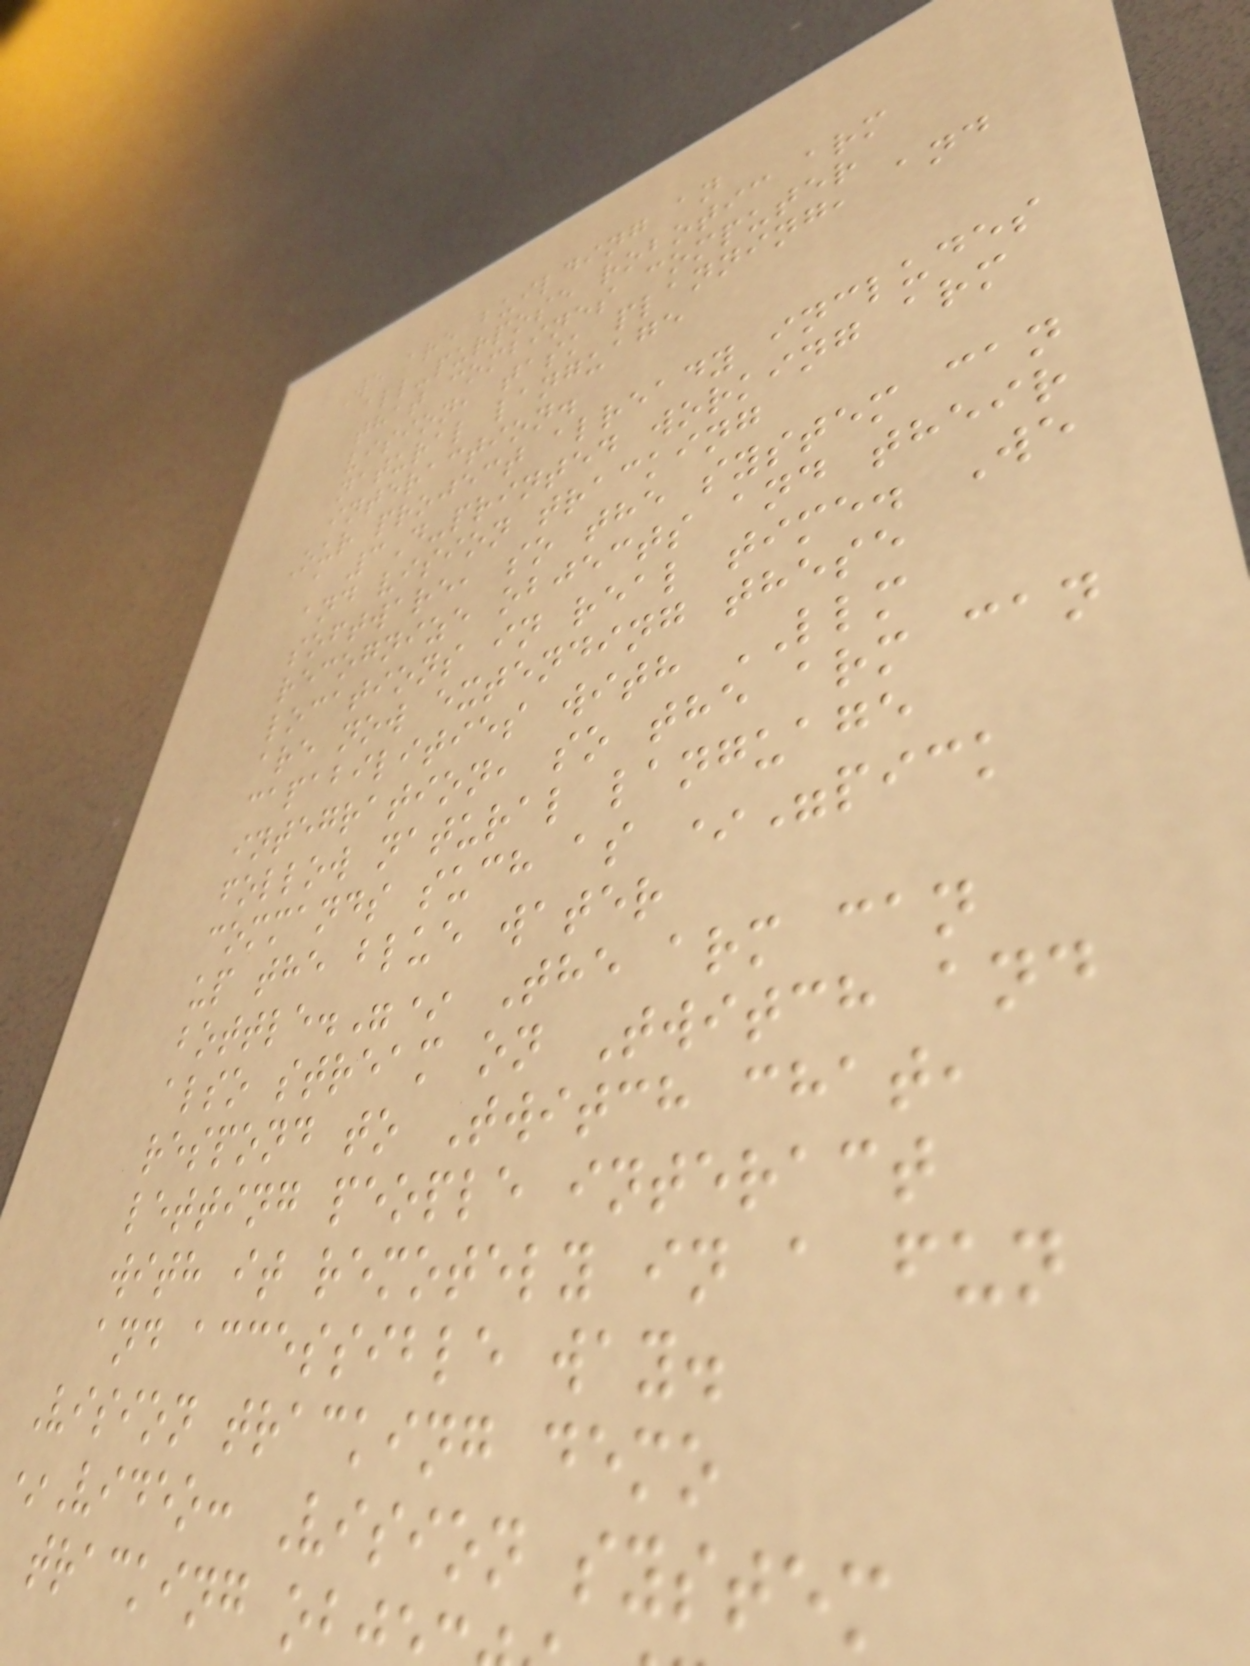We are building an
all-purpose robotic arm
that combines computer
vision, task planning, and
natural language
interaction.
Our project already includes
a 3D-printed working arm
and vision tracking
software, so the system can
recognize objects and their
locations in real time. We
are now extending these
capabilities with LLM
integration, so the arm can
follow natural language
commands such as *"pick
up the blue water
bottle."* The arm can
also stream on Twitch and
respond to Twitch chat,
letting people interact
with it remotely in a fun
and accessible way.
Vision tracking demo
*Video: Vision system
tracking ob
